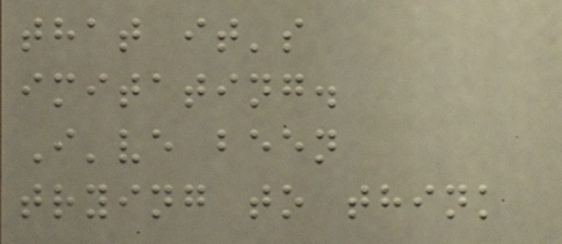that it's
imitating.
I've been
trying to think
